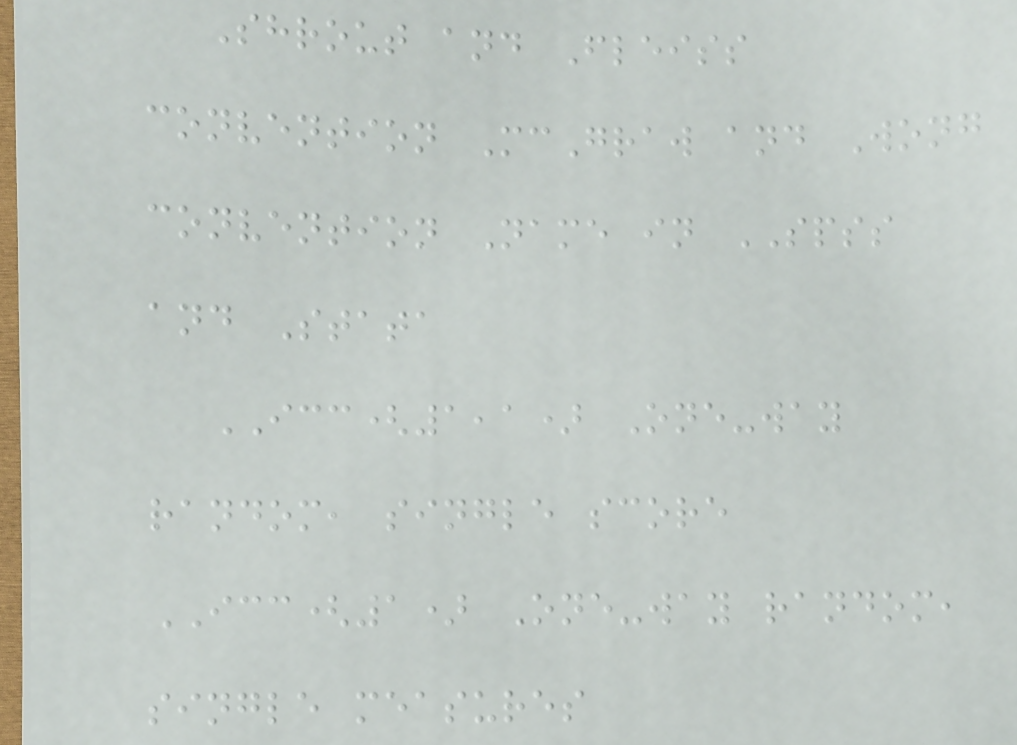Shrout and Fleiss
convention McGraw and Wong
convention Name in SPSS
and Stata
ICC(1,1) One-way
random, single score
ICC(1) One-way random,
single measures
